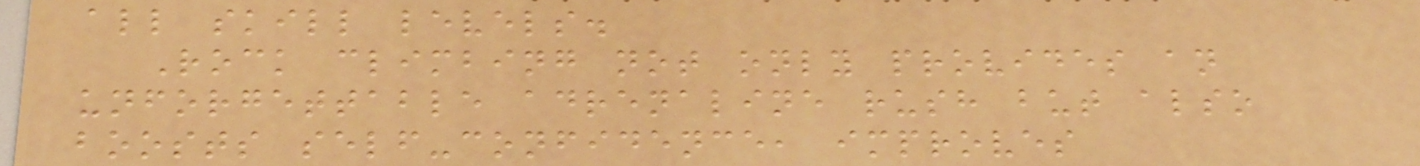all skill levels.
Rock climbing not only provides an
unforgettable adrenaline rush but also
boosts self-confidence, improves
